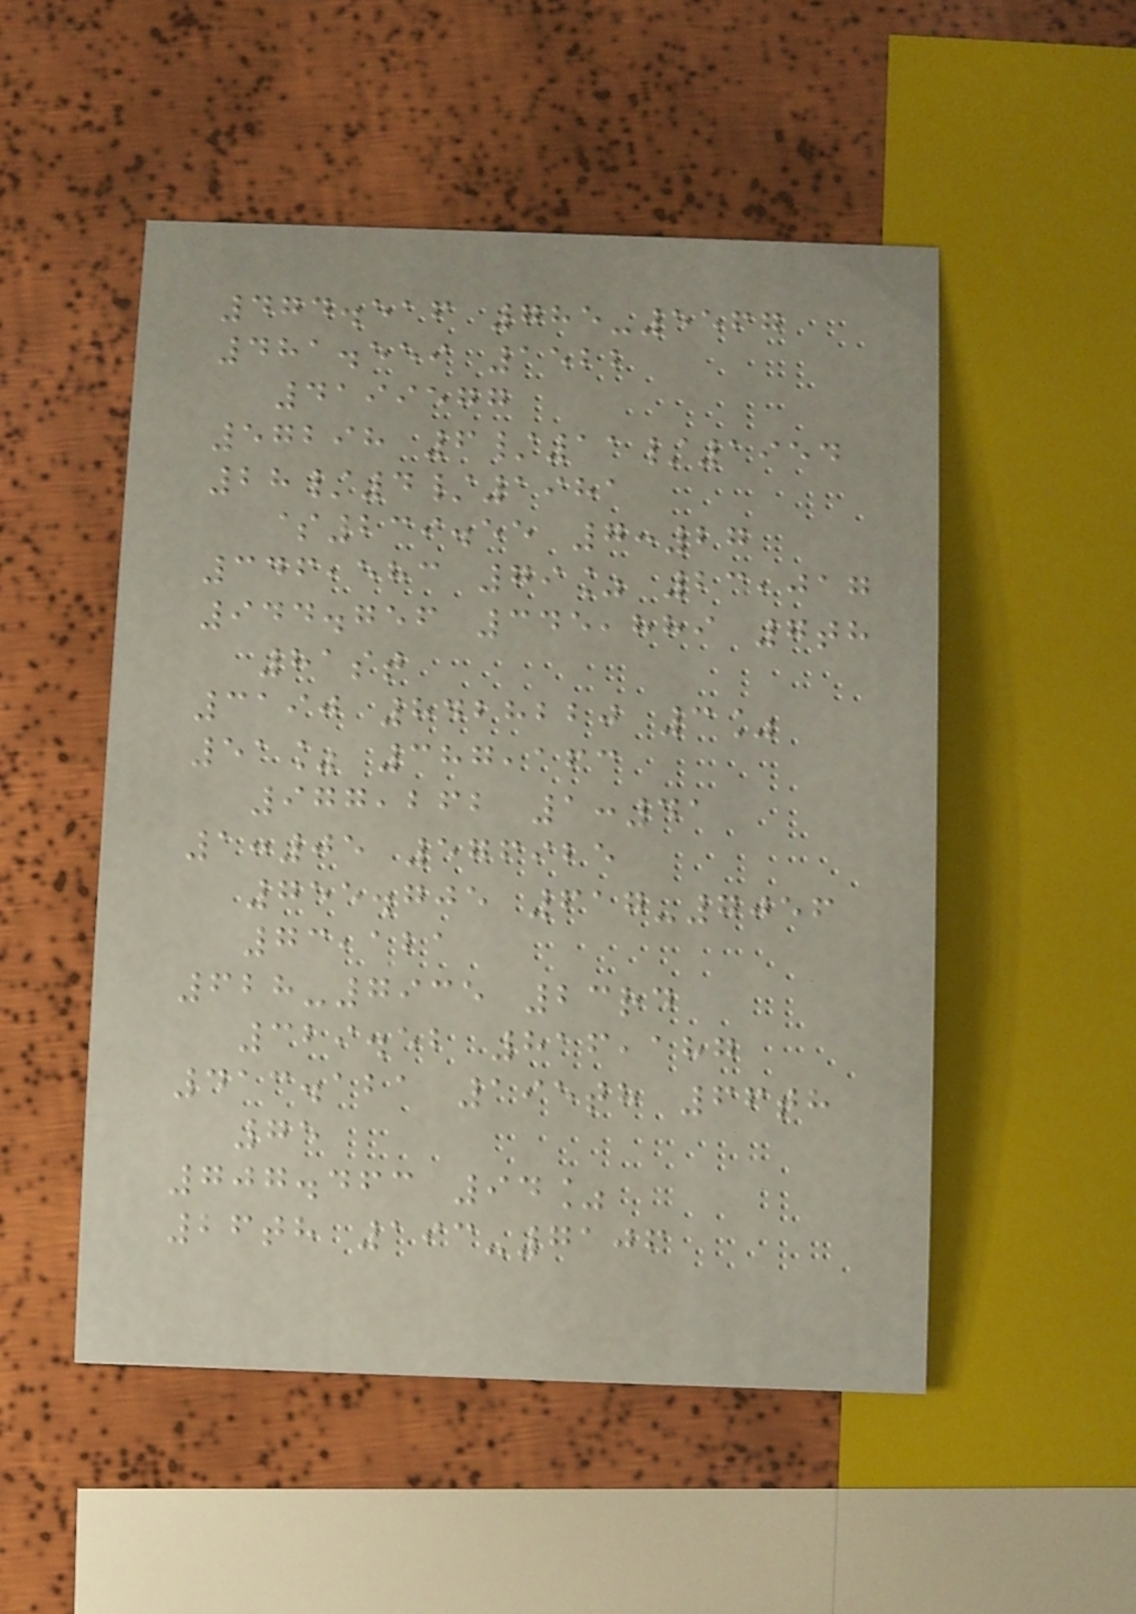474.516 785-5567
481.559 1522
4199577
57298 6/11/1954
28/4/1981
$239.55 7:27
346,583 79% 23,017
944.756 345,889 7th
81st
3190 8428220 3%
51% 387,163
977,262 1:41
1:05 576925
755.705 617-7056
73,121
628-7935 23rd
329.52 816,187
413.121 195th 66th
75
707.463 94%
26th 193-7106
